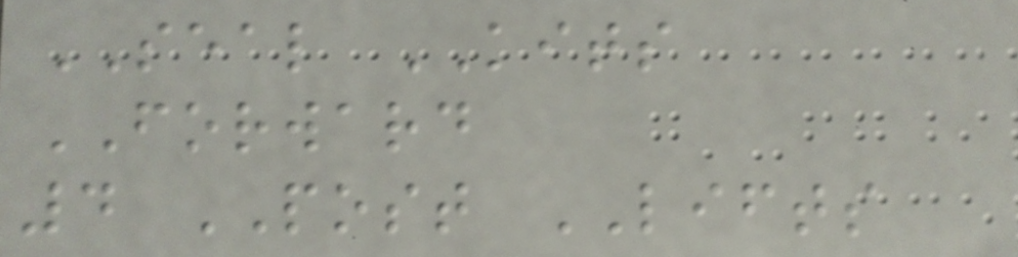SEAL KITS
FORWARD
4 POST LIFTS
